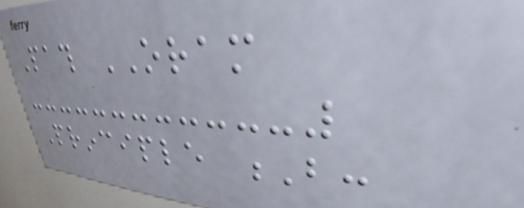Path ORAM
Principle B:
